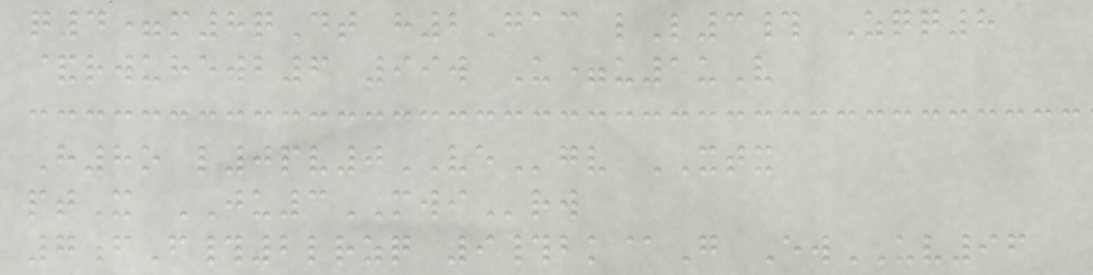q4=m8qDt h2Gac lL3# Zqq8
&rwuhewb6 99w U=u1uV
H8o l0pv0VEgv XTX
ptX JU3MWIrw
7fF#2lrzq 9#bk@G EwUV96
